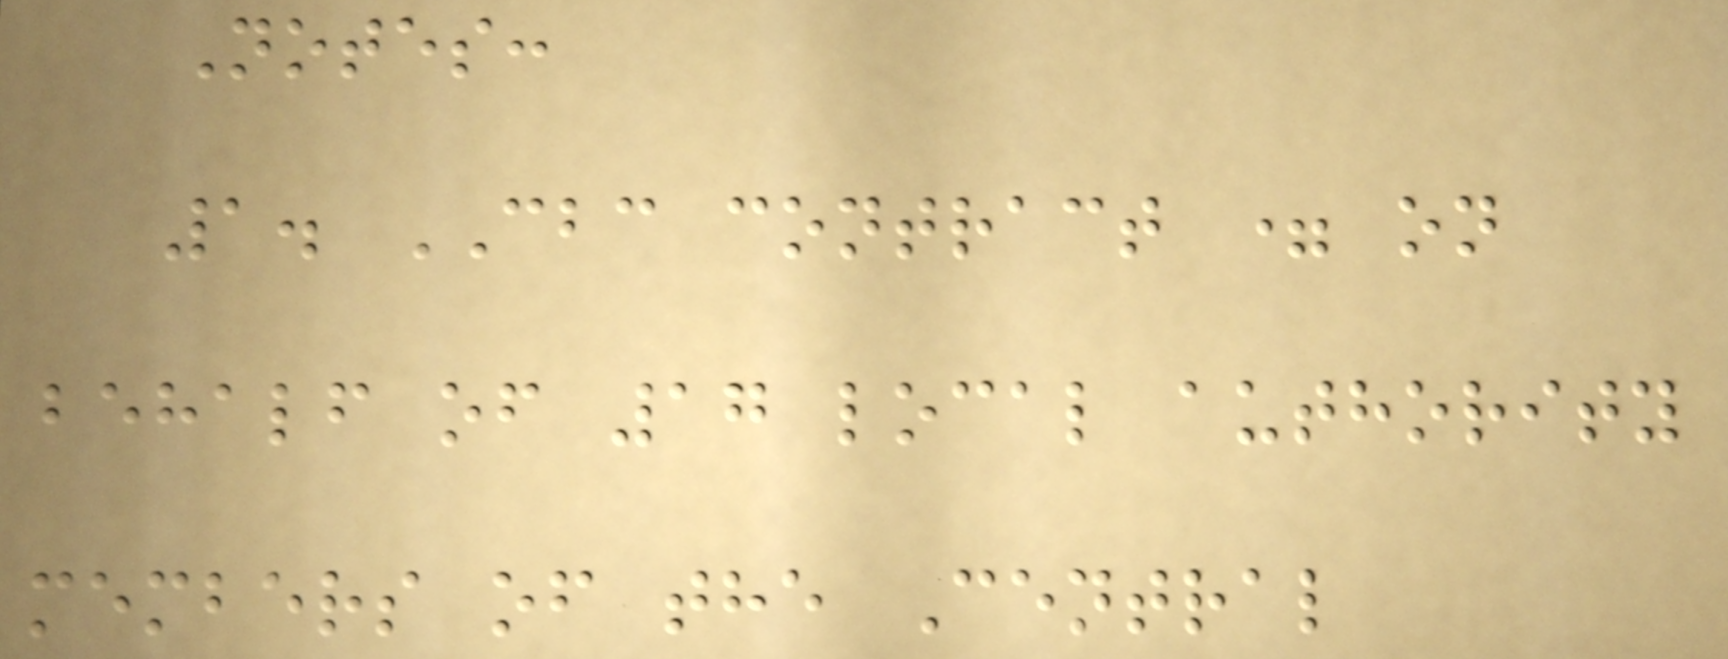Notes:
1. CBC contract = on
behalf of 17 local authority
members of the Central
